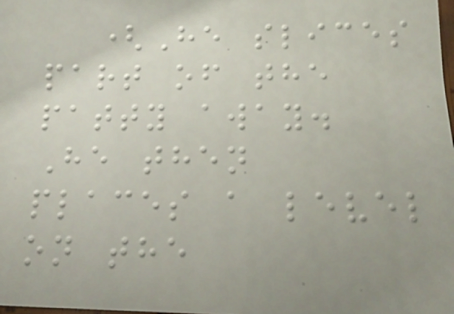(He slices
part of the
patty away.
He then
places a level
on the
